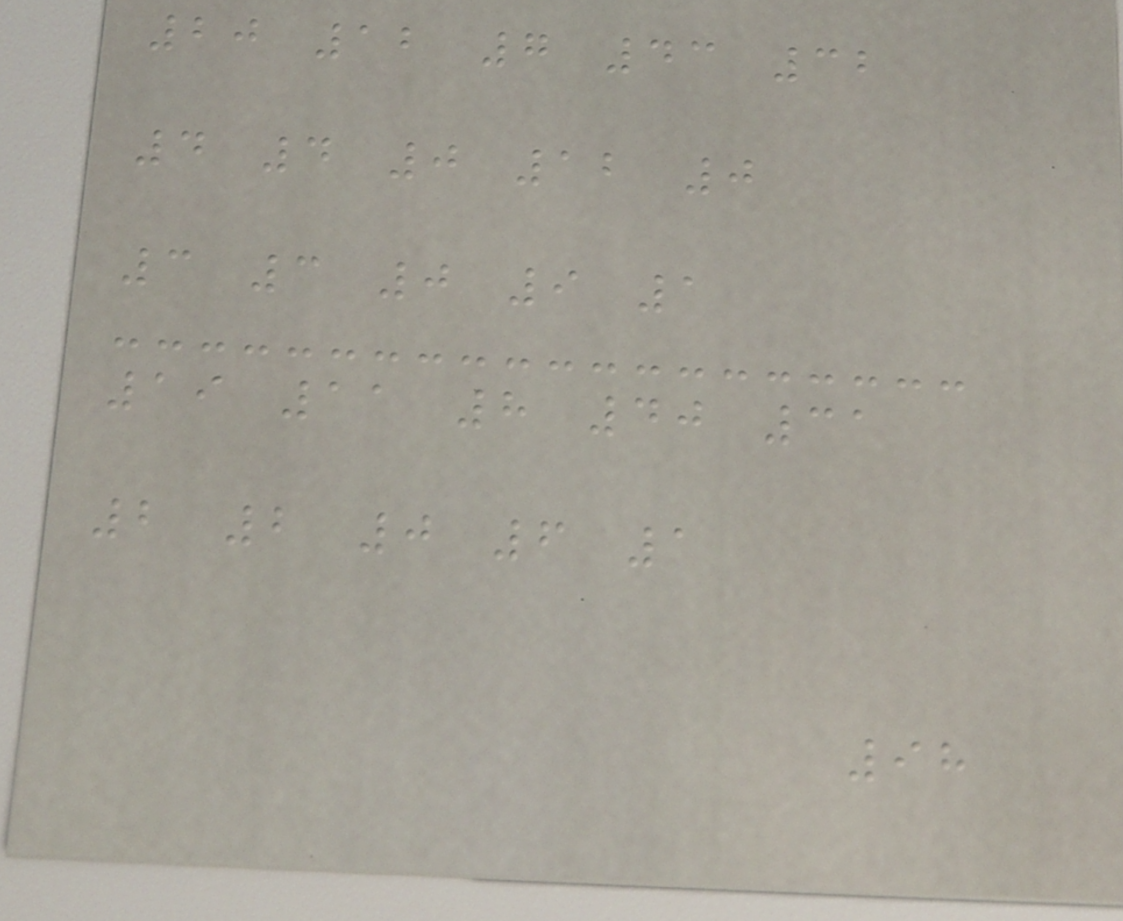20 12 7 43 32
4 4 0 12 0
3 3 0 9 1
19 11 8 40 31
2 2 0 6 1
98
